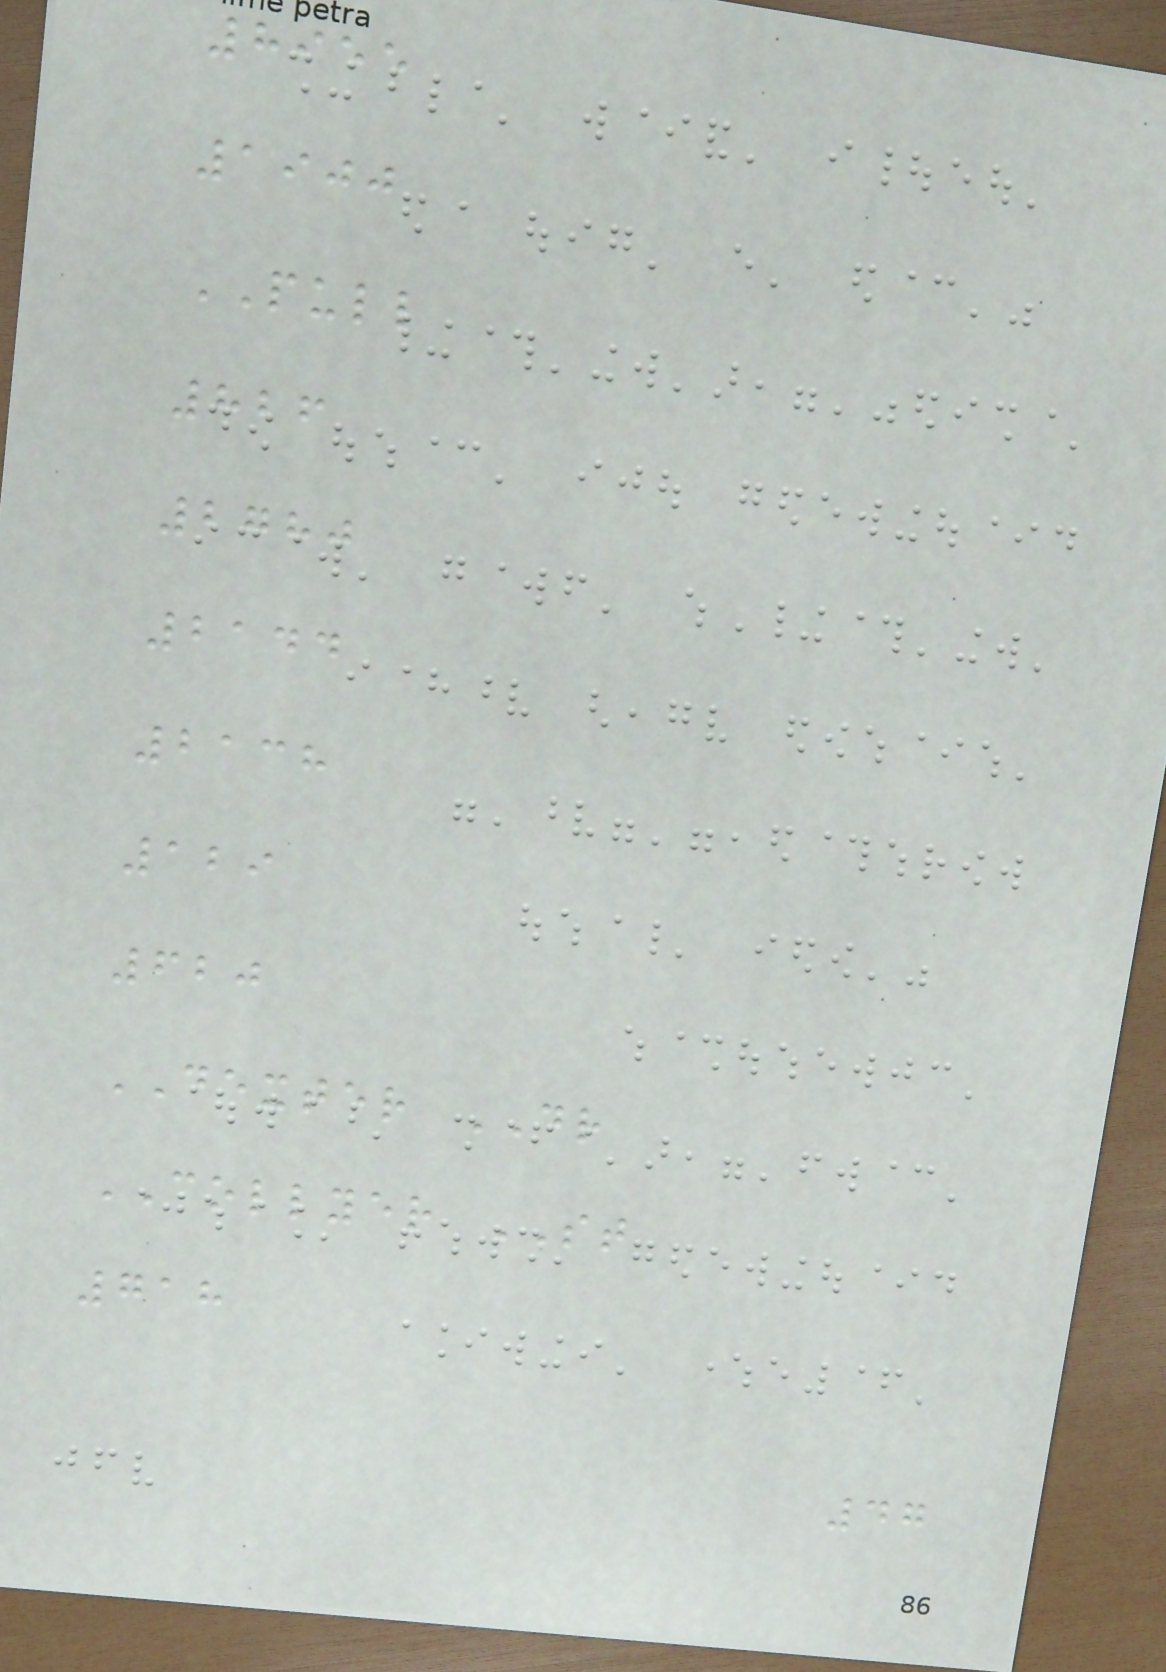8955
1900
PULL
826
2780
2144
2138
129
620
DEXTER DR
COLLYER ST
718
47
